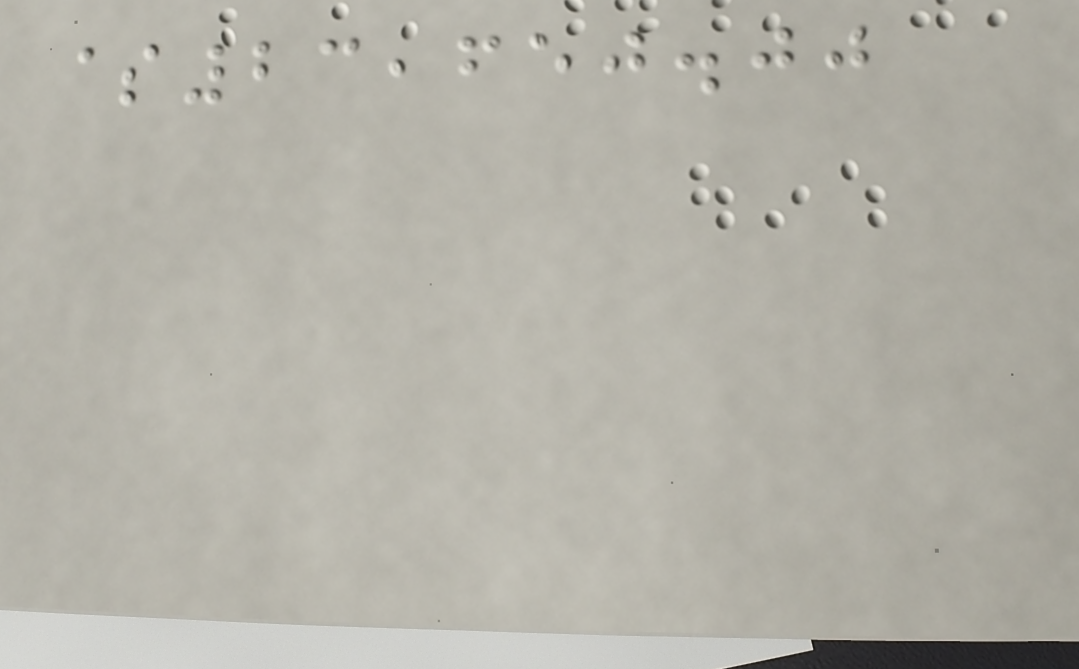$23,650.00
